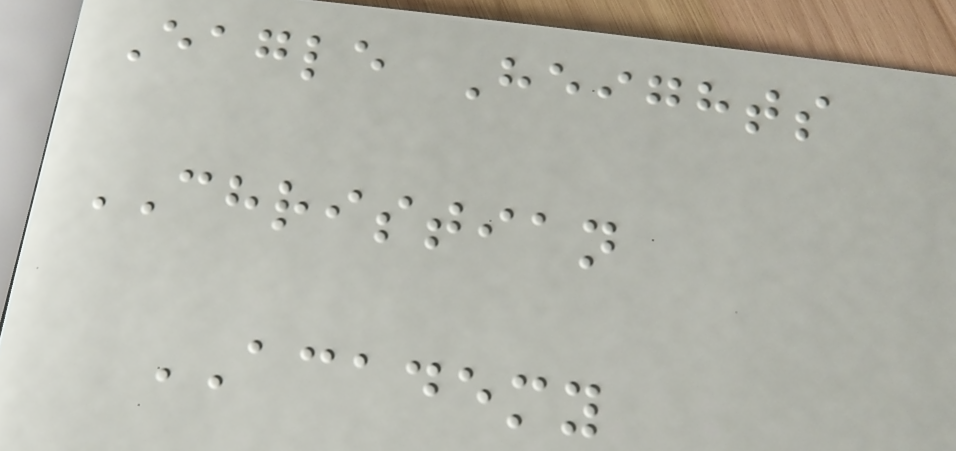Eagle Heights
CHRISTIAN
ACADEMY
